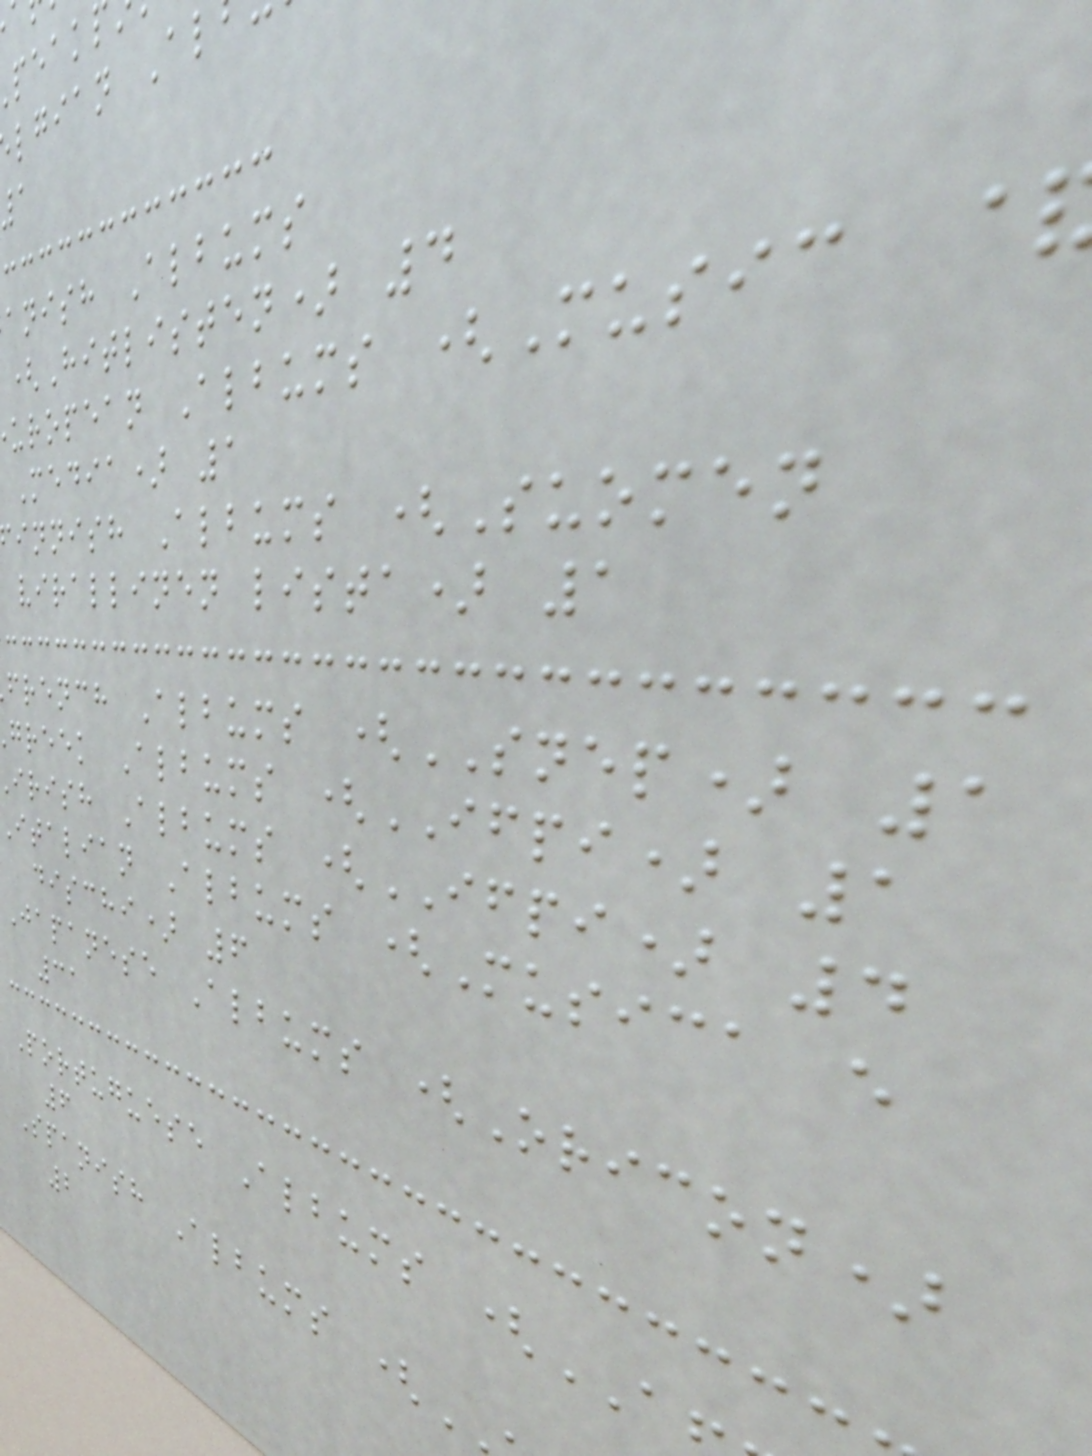lgian Al
anish Albums
(Hitlisten) 4
uropean Albums (Music
Media) 1
innish Albums (Suomen
virallinen lista) 1
french Albums (SNEP) 1
greek Albums (IFPI) 1
irish Albums (IFPI) 4
italian Albums (Musica e
dischi) 6
Japanese Albums (Oricon)
31
Portuguese Albums (
6
Spanish Albums (
2
